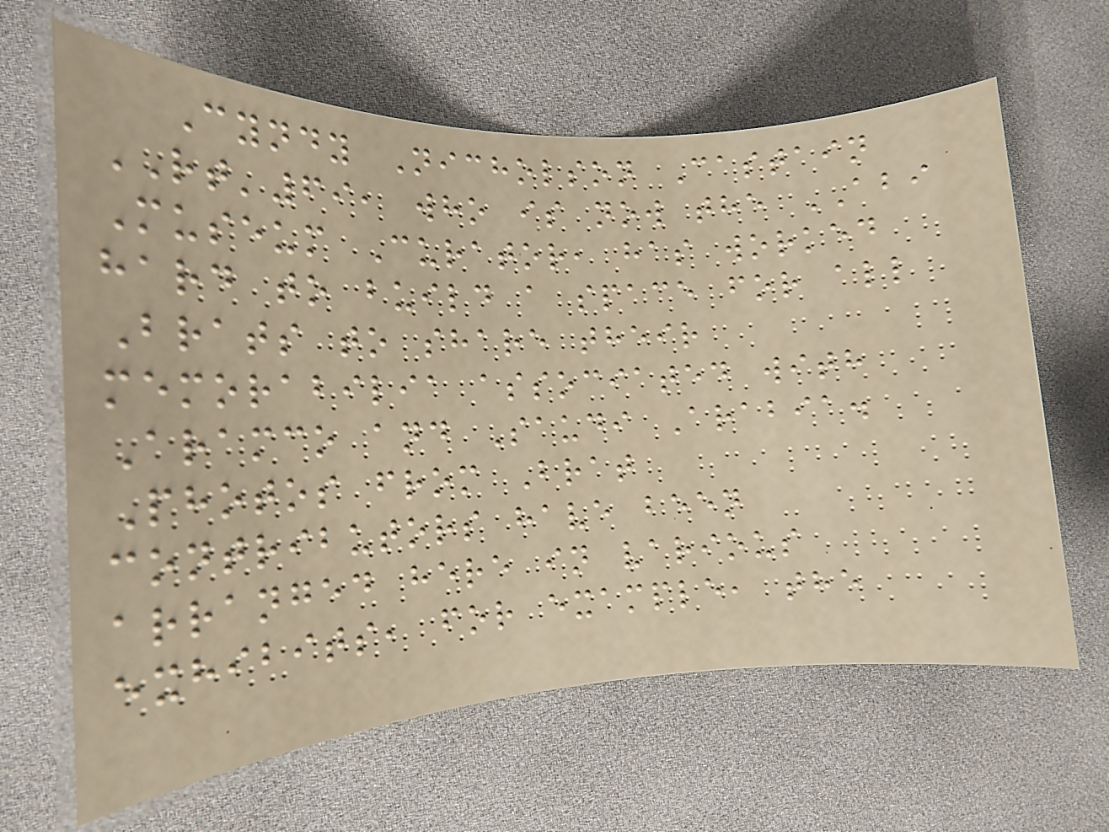Cyndy Nicholson Castain
RT'69, who is now the ABI
Museum Curator, has worked
hard to build a space for all
Brats to share their
memorabilia associated with
Aramco and Saudi Arabia.
Photos from Brat
contributors have been
arranged here in various
exhibits, for example, the
